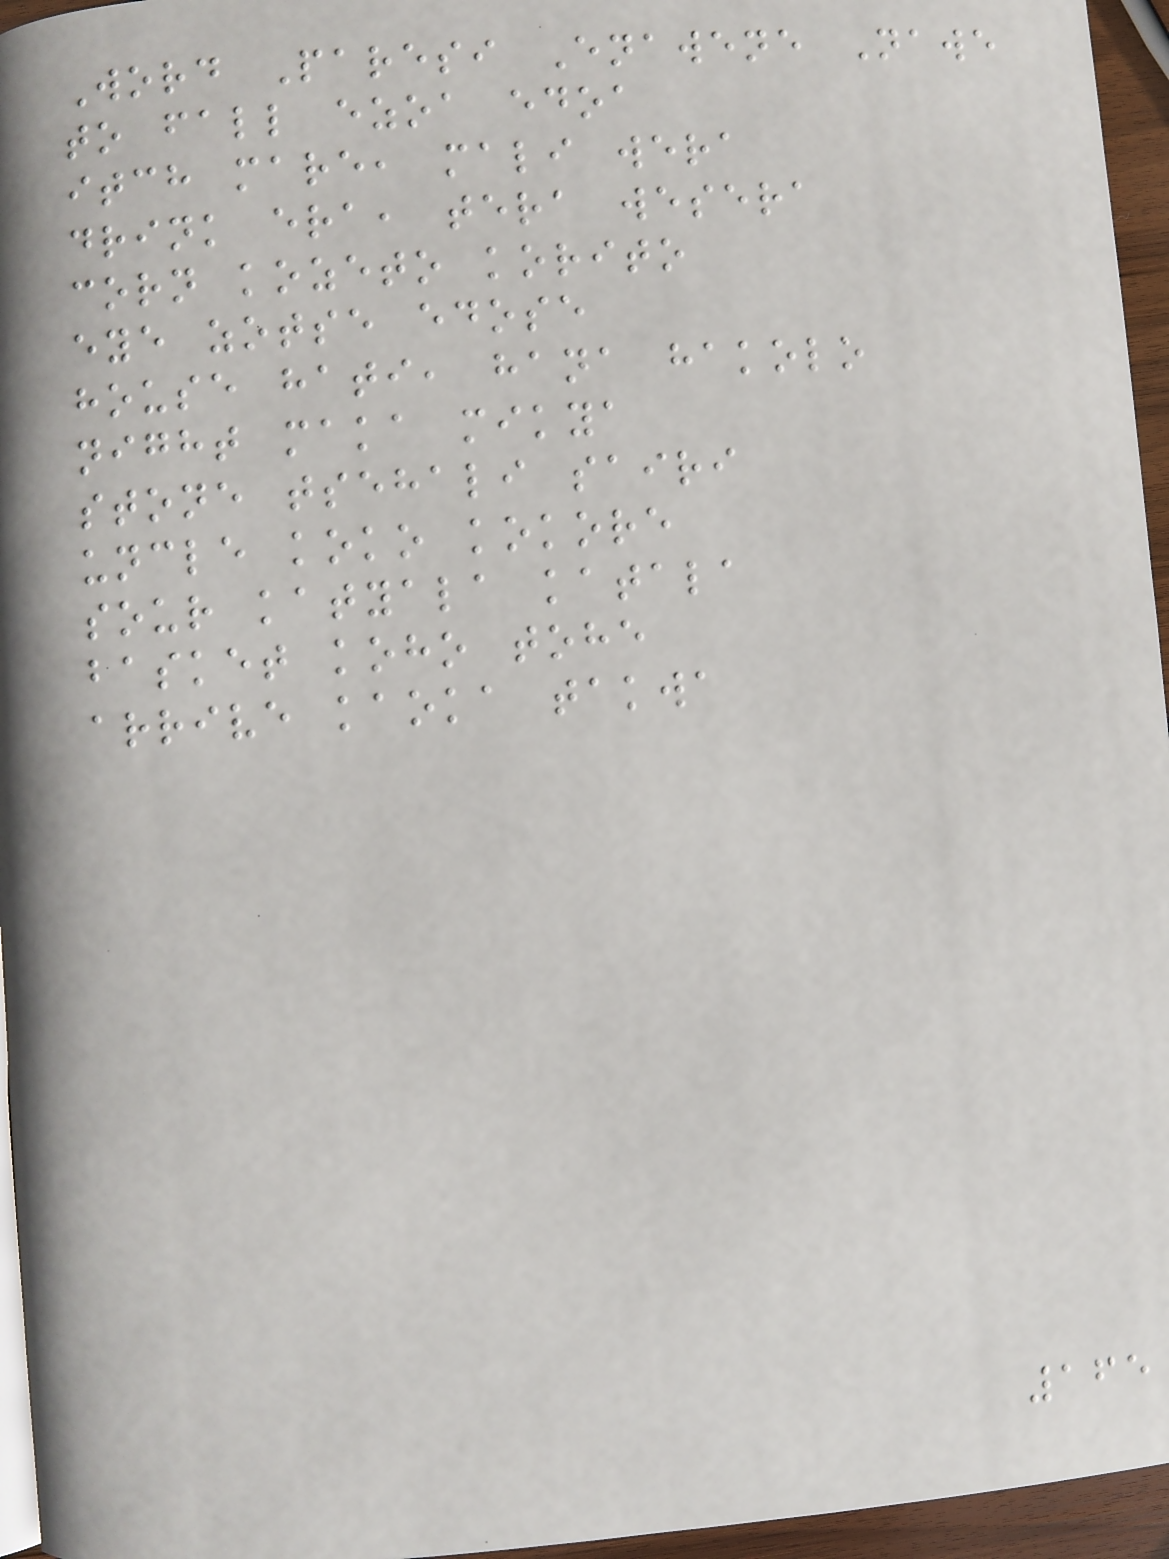Word Paresi Enawene Nawe
to fall ezoa edoa
itch mare, mali wera
drink era, tera wesera
corn kozeto korito
eye zotse edose
house hati, hana hakolo
night maka mikya
stone tsehali sairi
uncle koko kokore
sour katyala katala
basket koho tohe
arrive kaoka takwa
165
